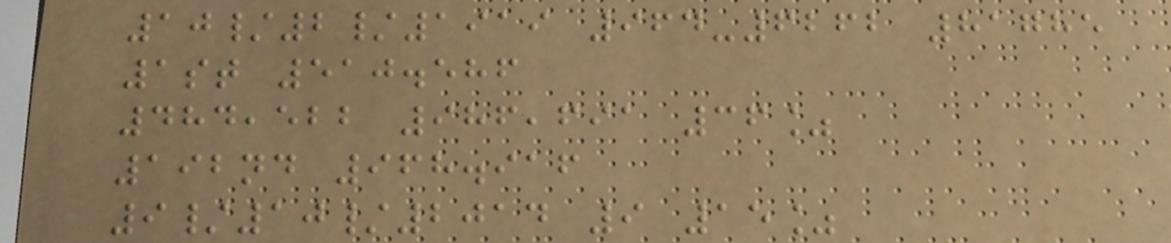10/2/1919 964-6262 81785
1st 510.586
484,522 986,691 36%
192nd 968.916
9/10/2014 9 15%
